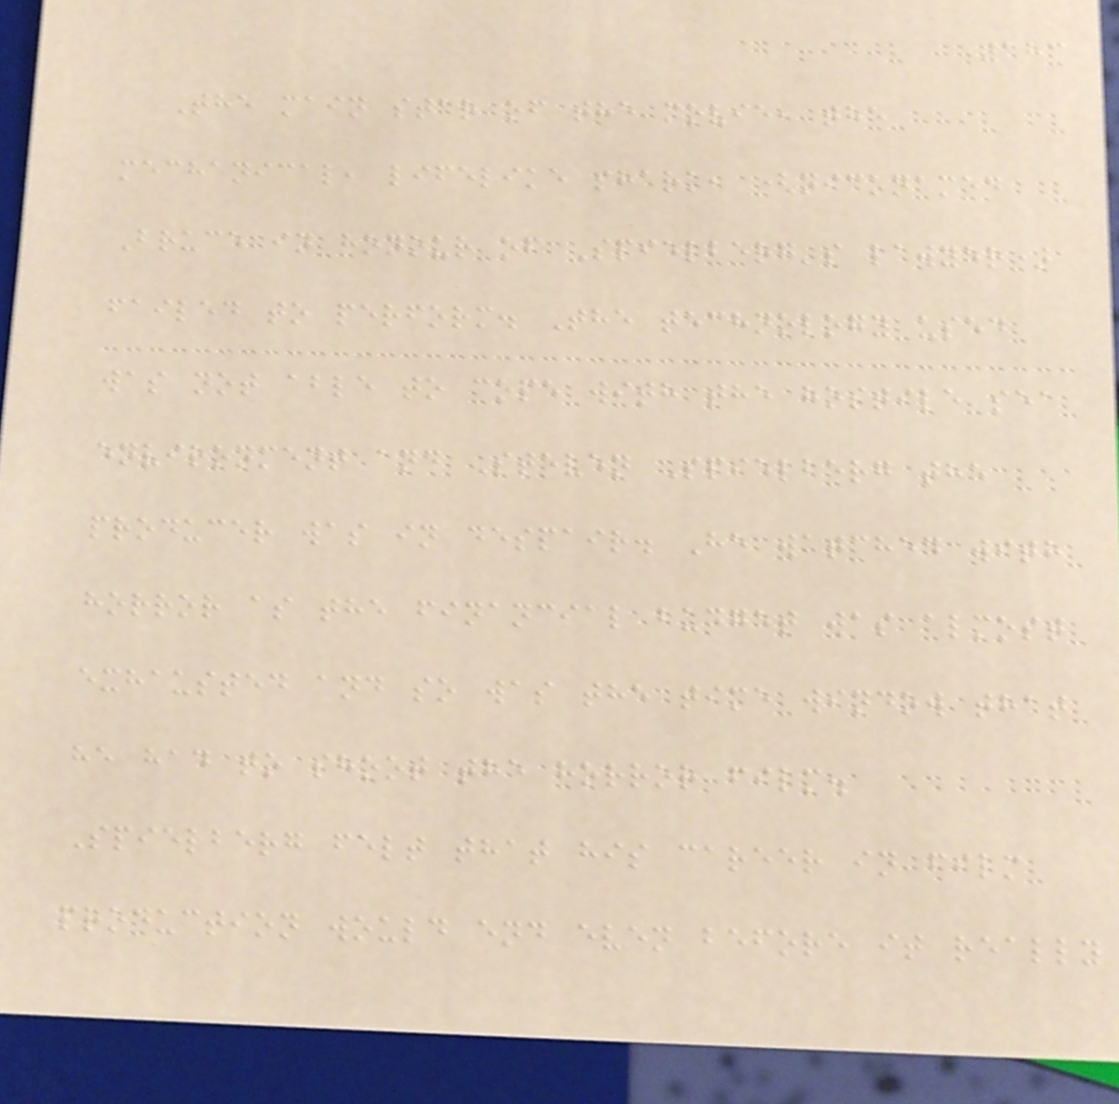183
The main star of the movie, the
mechanical, lifelike shark, (nicknamed
Bruce in honour of Spielberg's lawyer)
failed to perform. The technology used
was not able to cope with the hostile sea
environment and Steven Spielberg the
producer was in despair. He watched with
horror as the financial budget was almost
exhausted and so was the time window that
he had to shoot the horror film.
Spielberg felt that his career in film
production would end even before it really
